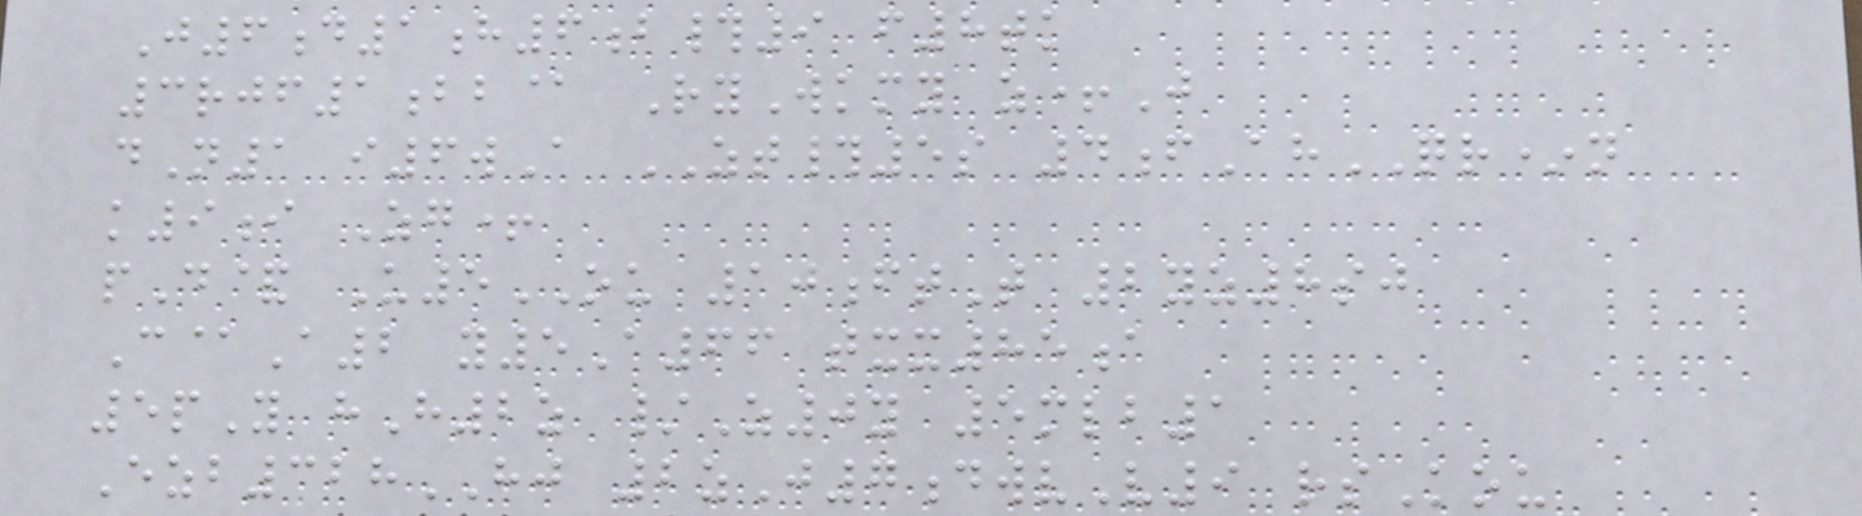J6d1h6b#9 f8tk
3rjf1bb@ RyWkmy z+J
dN1 i6wA ZT#5s 4fAhQR*n
k9i Zg+
pD& U5OU 10ftT 2yz8sj
C@A2 y5A66 txx85a
5pY hH2z /Z0y 5mlb1
Ezb328HJ 2zJ7dwvV9 rsKou
